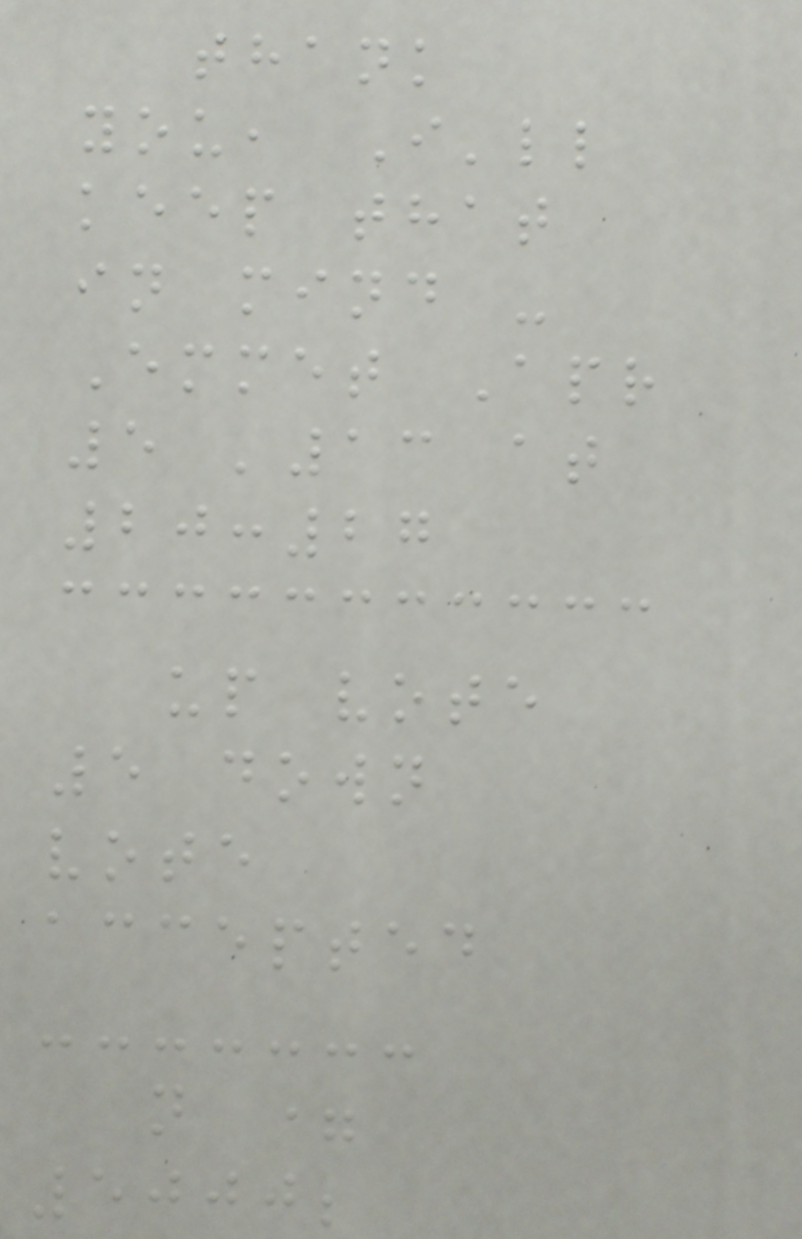thank
you, I'll
keep that
in mind -
Emmet Apr
5 '13 at
20:27
up vote
5 down
vote
accepted
n =
5000;
